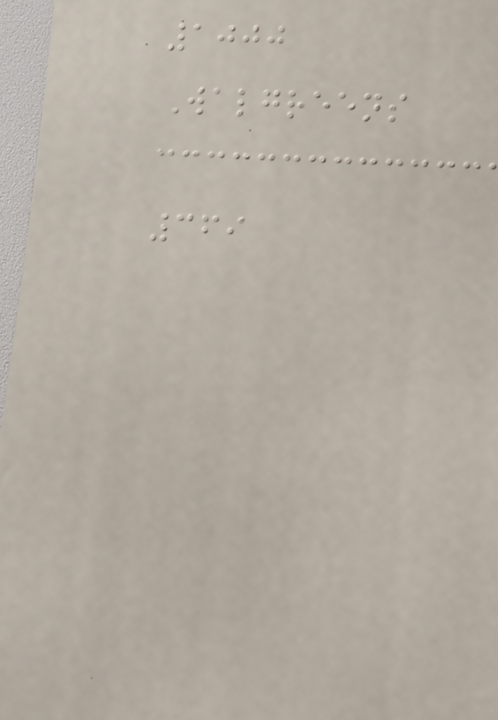1000
Walgreens
369
